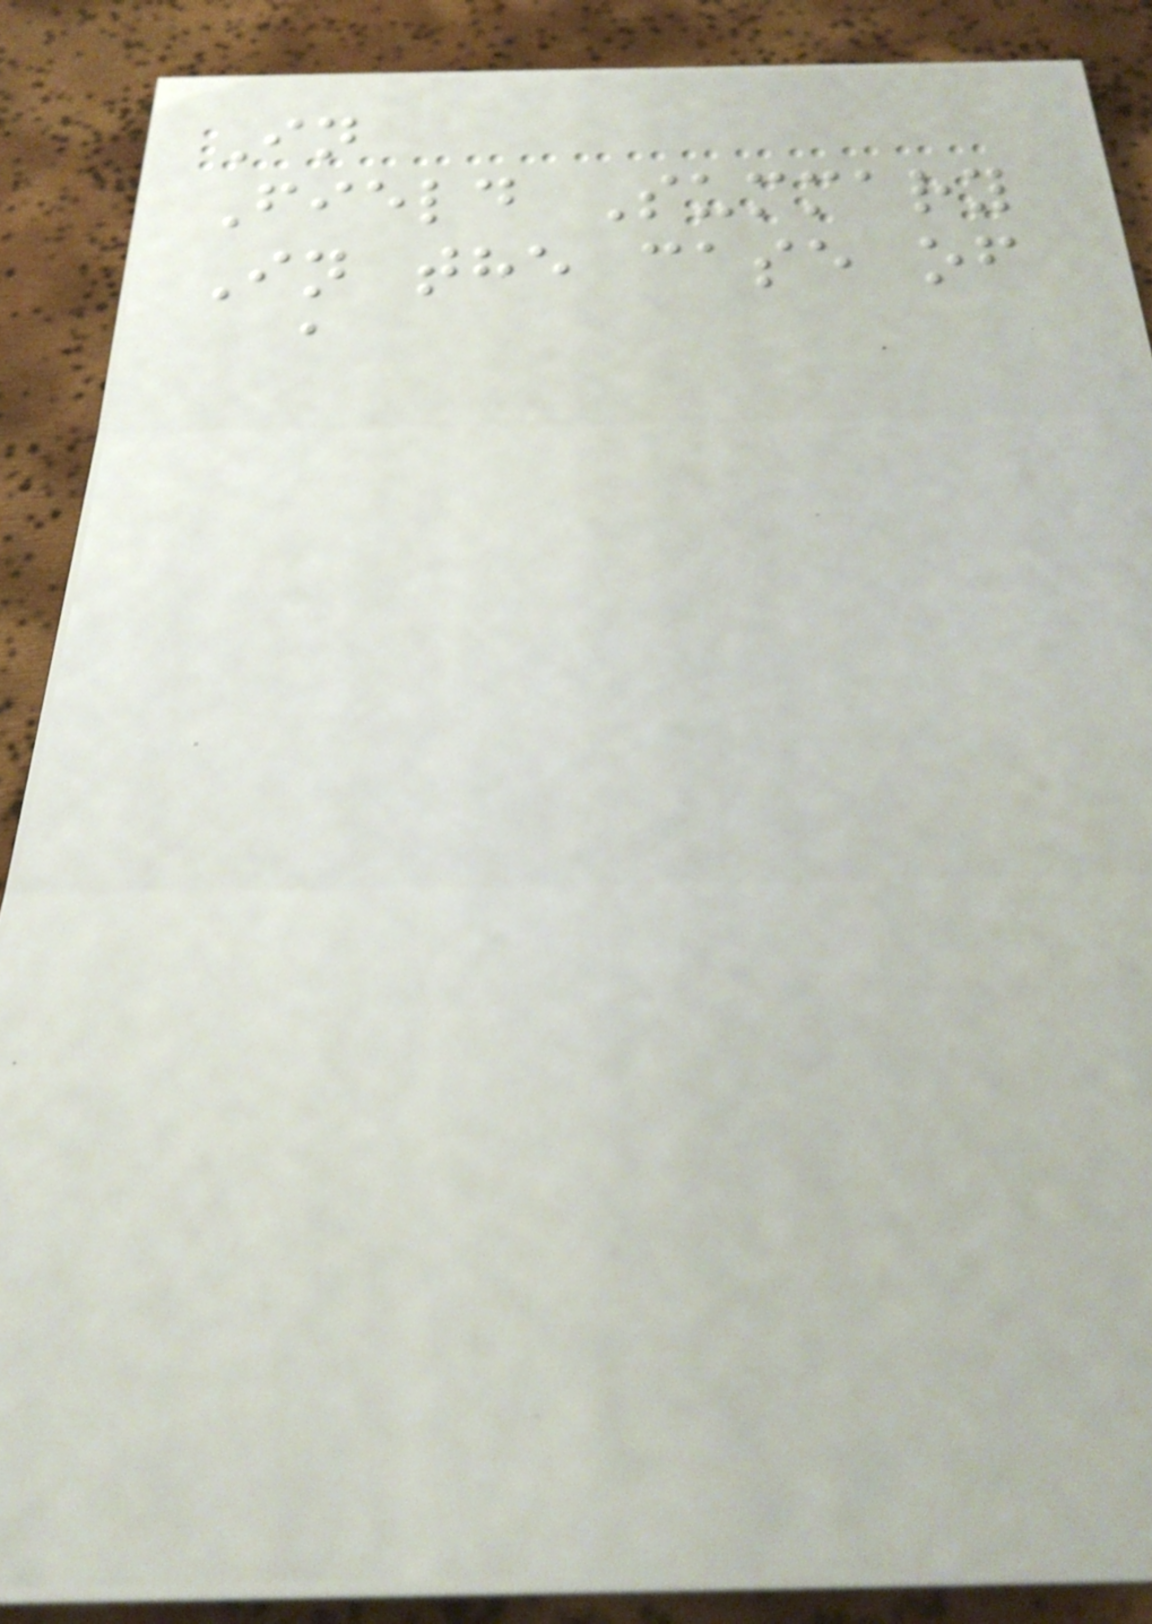In
Field Summary
In the case of
a
